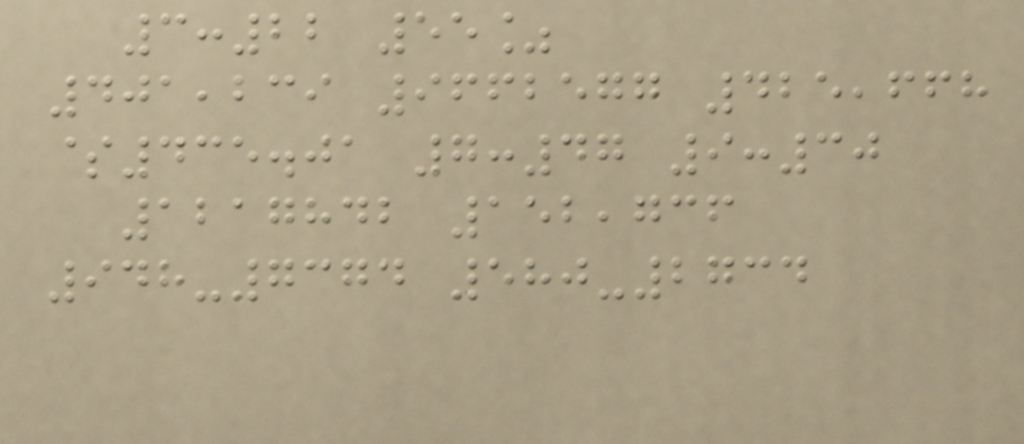3:22 55%
401,239 9662577 425,668
$435.01 7:47 9:30
1217842 152,736
948-7374 580-2734
